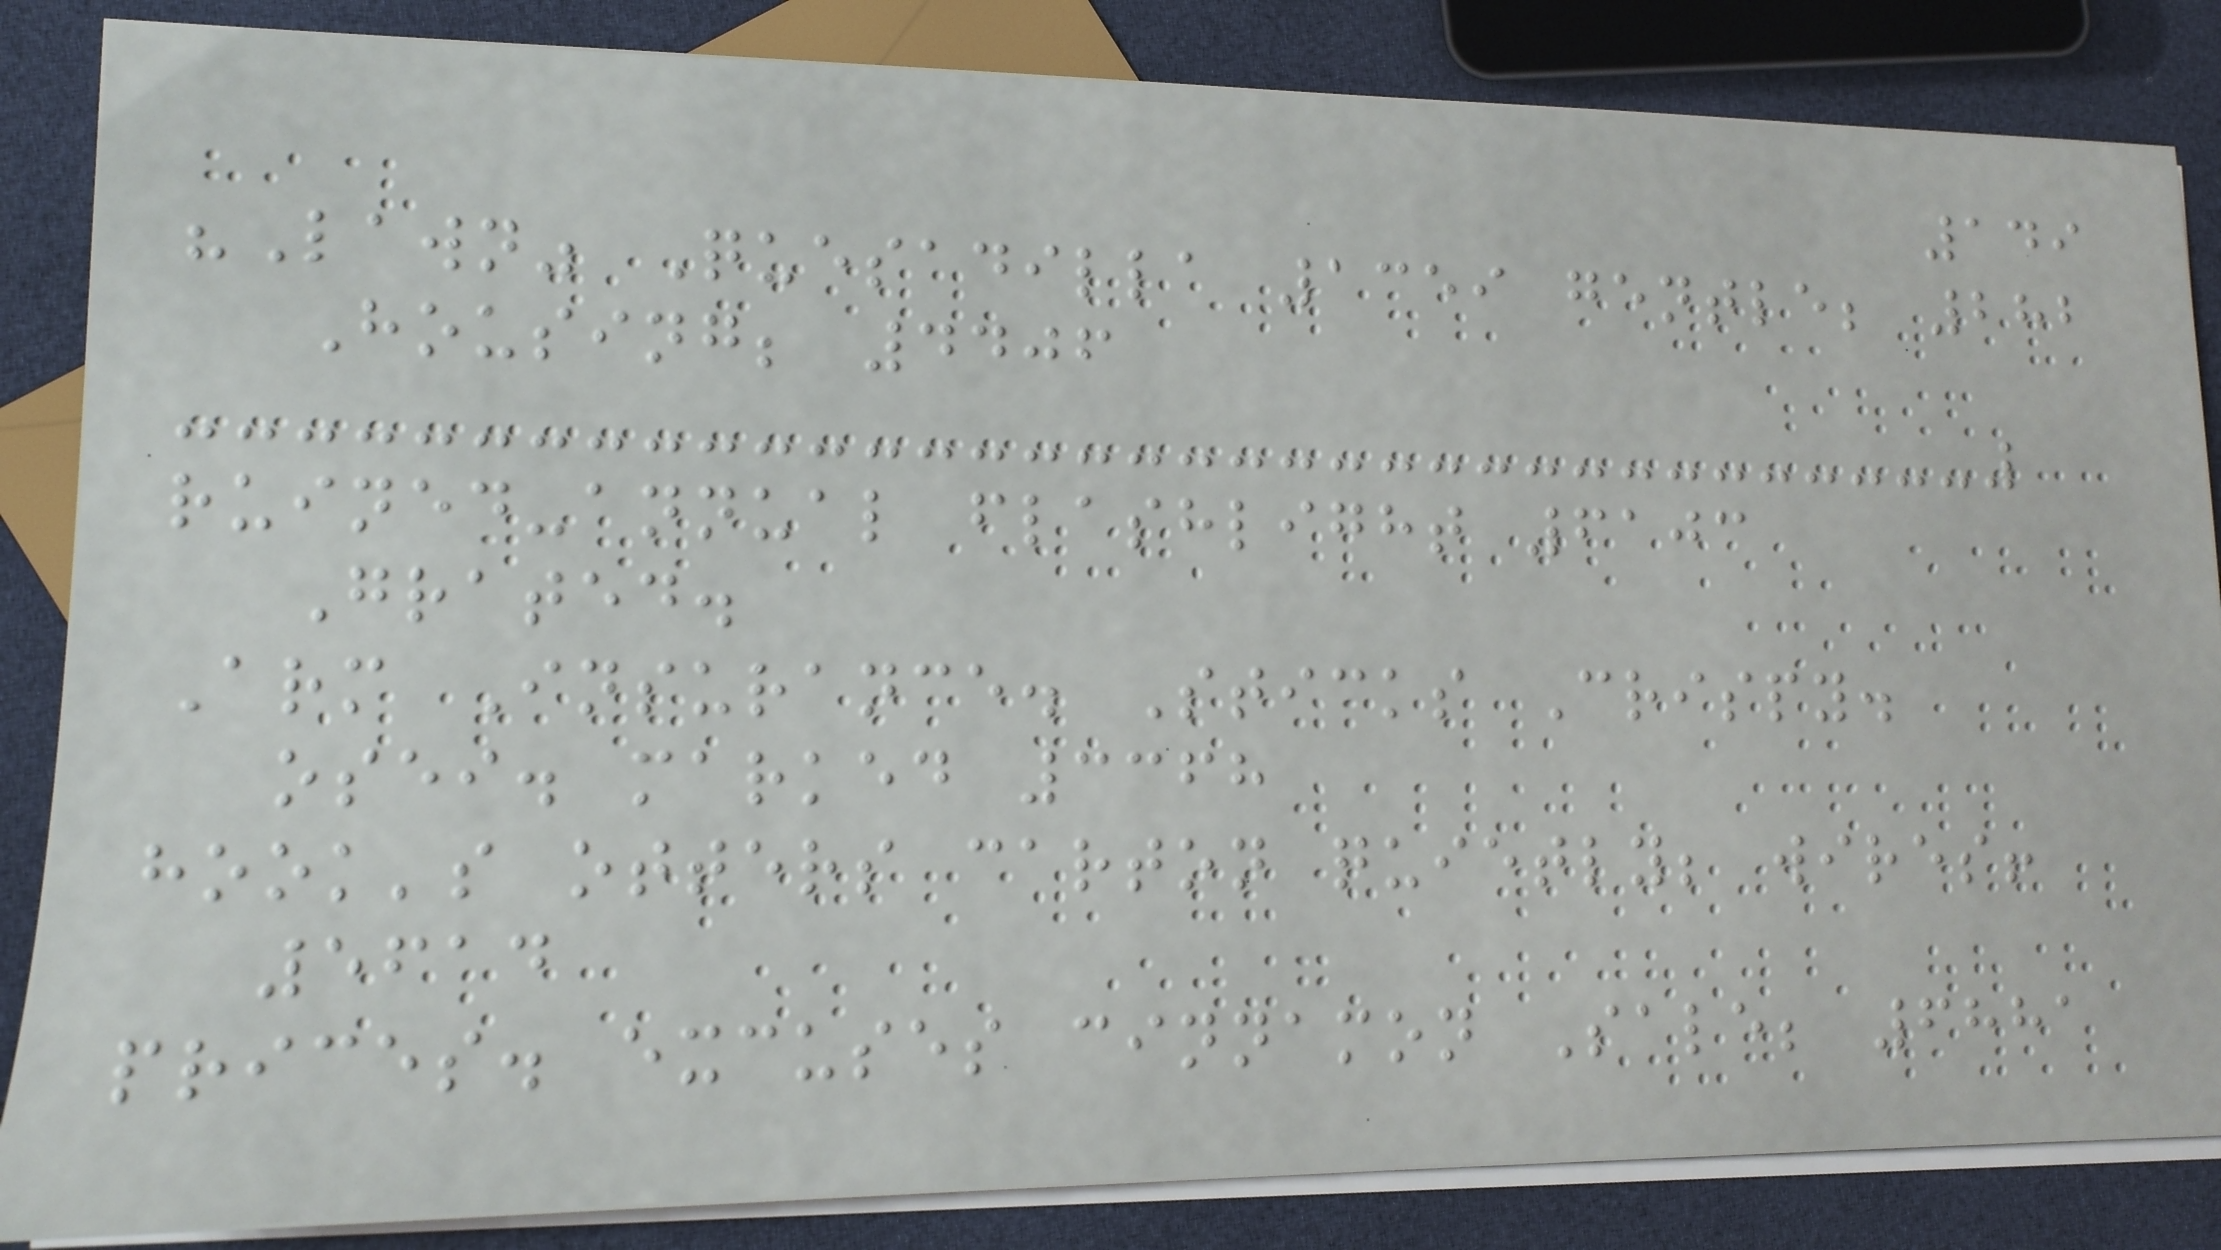149
"Lawn" Quesadilla 1359 gentle; 282
Housing; 4406
ruined-annual flashlight 6103
Grated.
Arm Insurance. Sticks Crispy.
osei. marked 3368
hook's otters carton quietly; wires!
5614
prices. excuses cinnamon Sale; 6881
